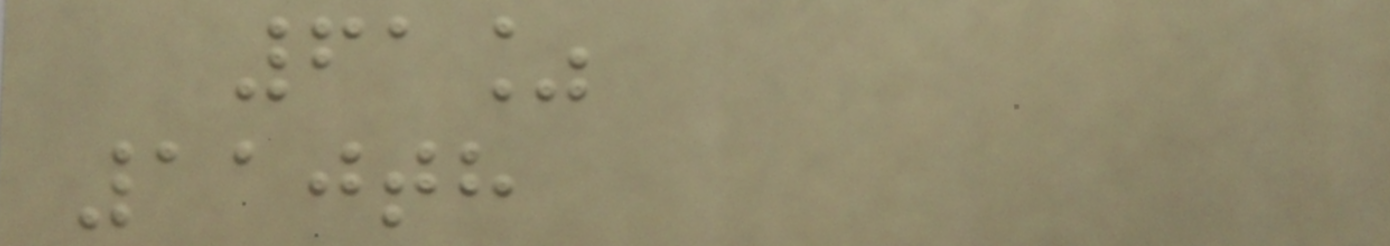61%
110th
